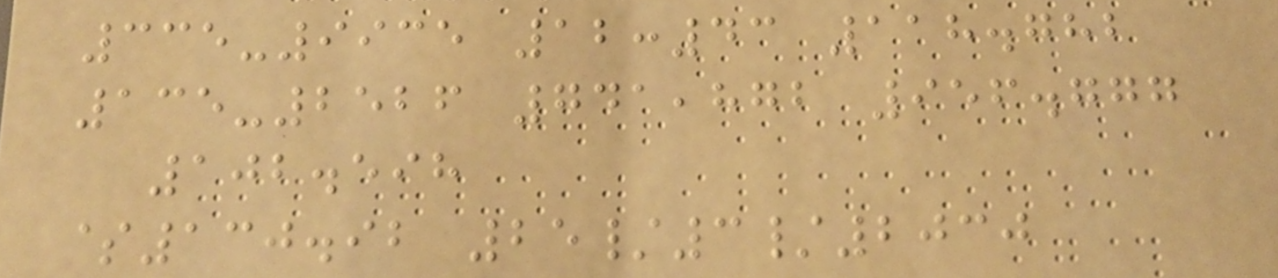335-9935 12:43 118.782
135-2526 741,872 956.777
102.598
$130.92 25/3/2030
